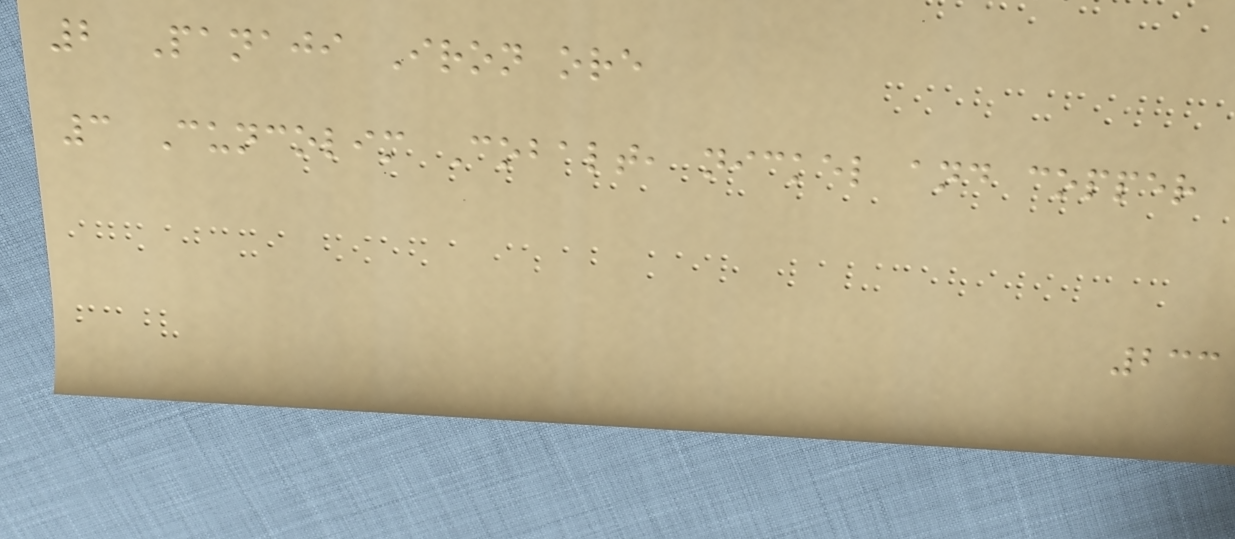2 Panaji Iron ore
3 Cuncolim Cobalt, nickel and copper
233
